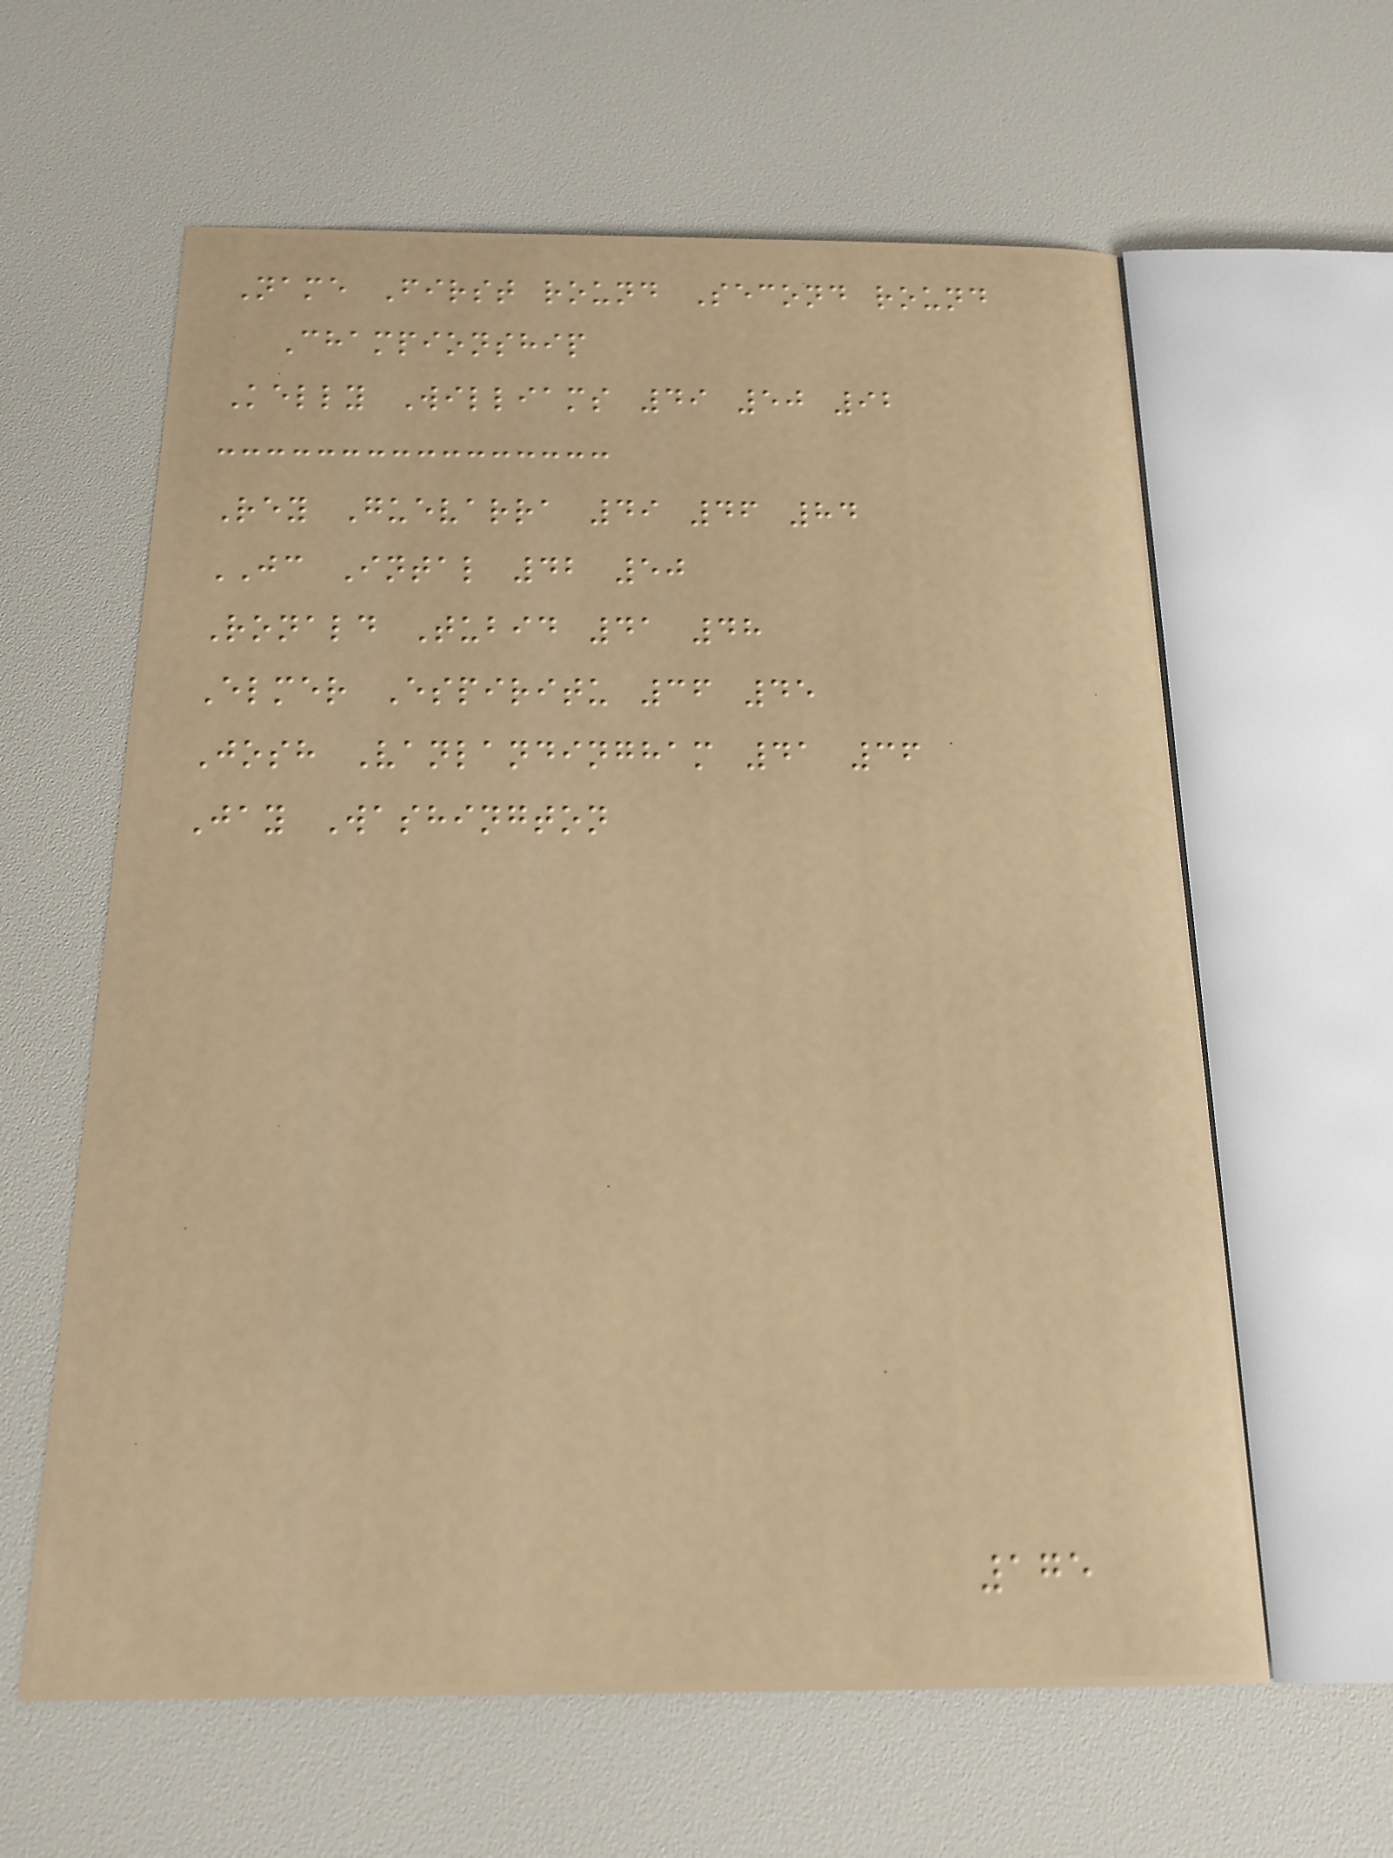Name First round Second round
Championship
Kelly Williams 49 50 92
Rey Guevarra 49 46 84
JC Intal 42 50
Ronald Tubid 41 48
Elmer Espiritu 36 45
Josh Vanlandingham 41 36
Jay Washington
175
